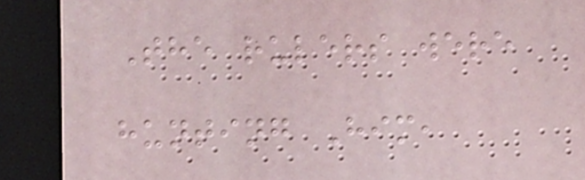The rulers were
hunting Him,
